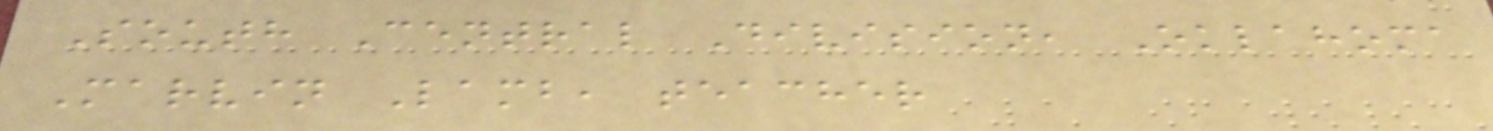South Central Division, Oklahoma
Marvin Lamb, teacher
